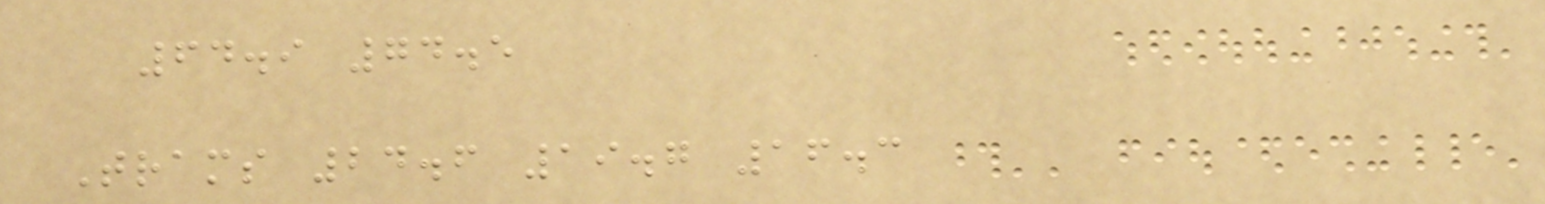64.9 74.5
Trams 24.6 19.7 16.3
